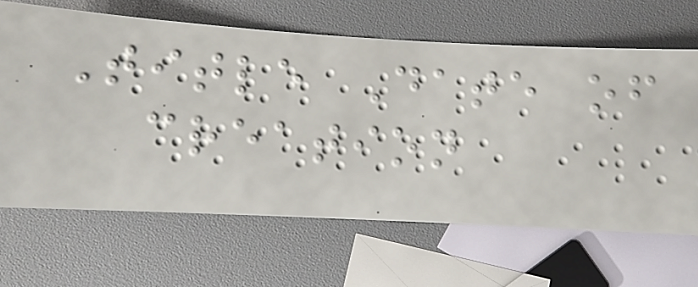Title Date of
creation
